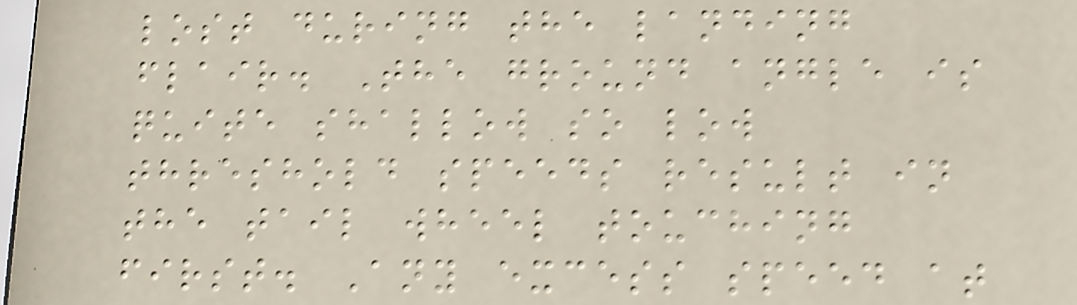lost during the landing
flair. The ground angle is
quite shallow so low
threshold speeds result in
the tail wheel touching
first. Any excess speed at
